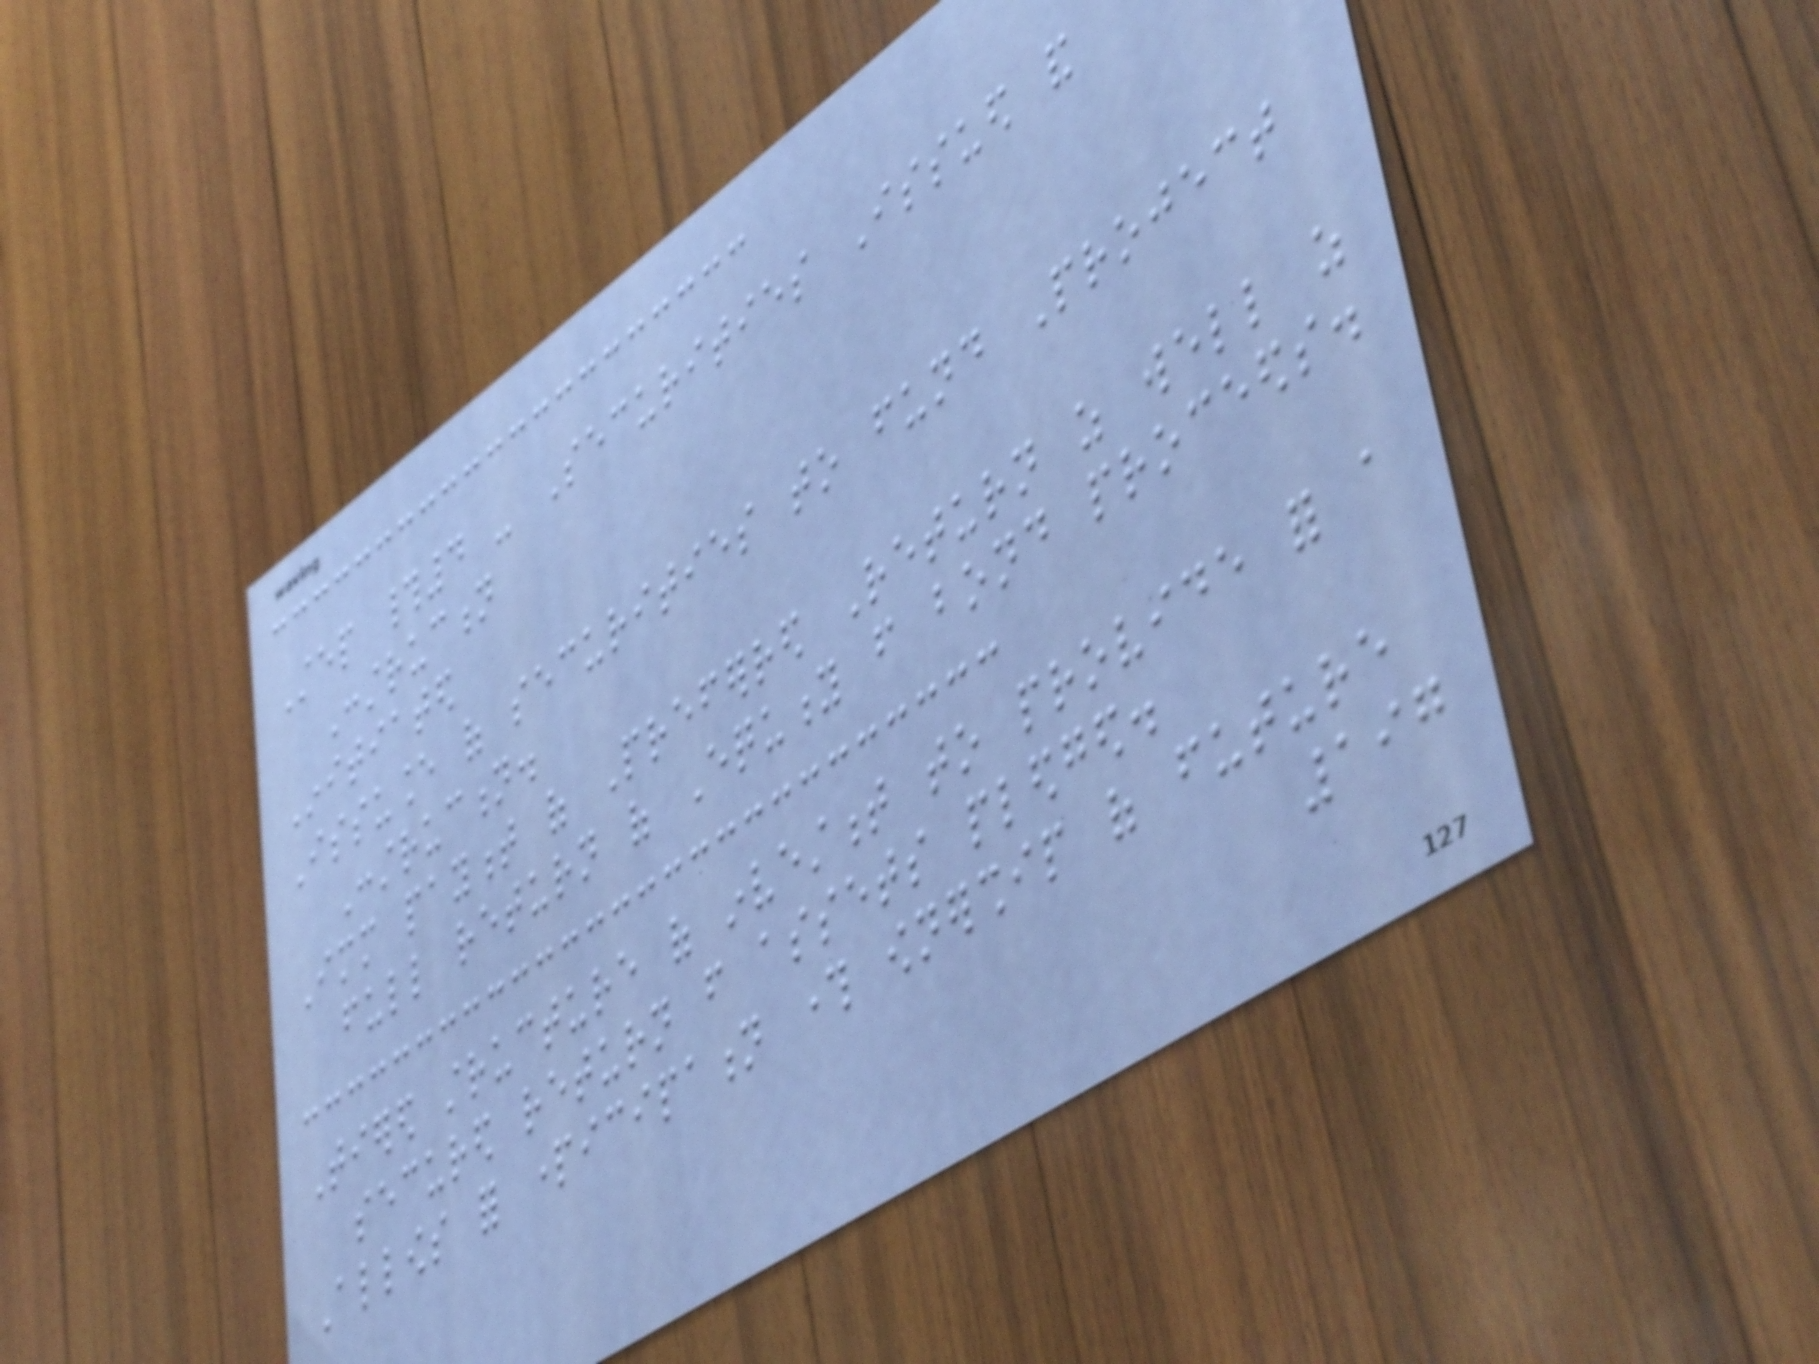Step #4 - Securities Issued and
Construction
Initiated
Issuance of securities to fund Project
Construction.
Immediate payment of Preferred Return as well as
full return of Equity from bond proceeds.
Tiered structure of investment to provide for a
secured return from assets pledged.
Allows for participation through ownership of future
197
